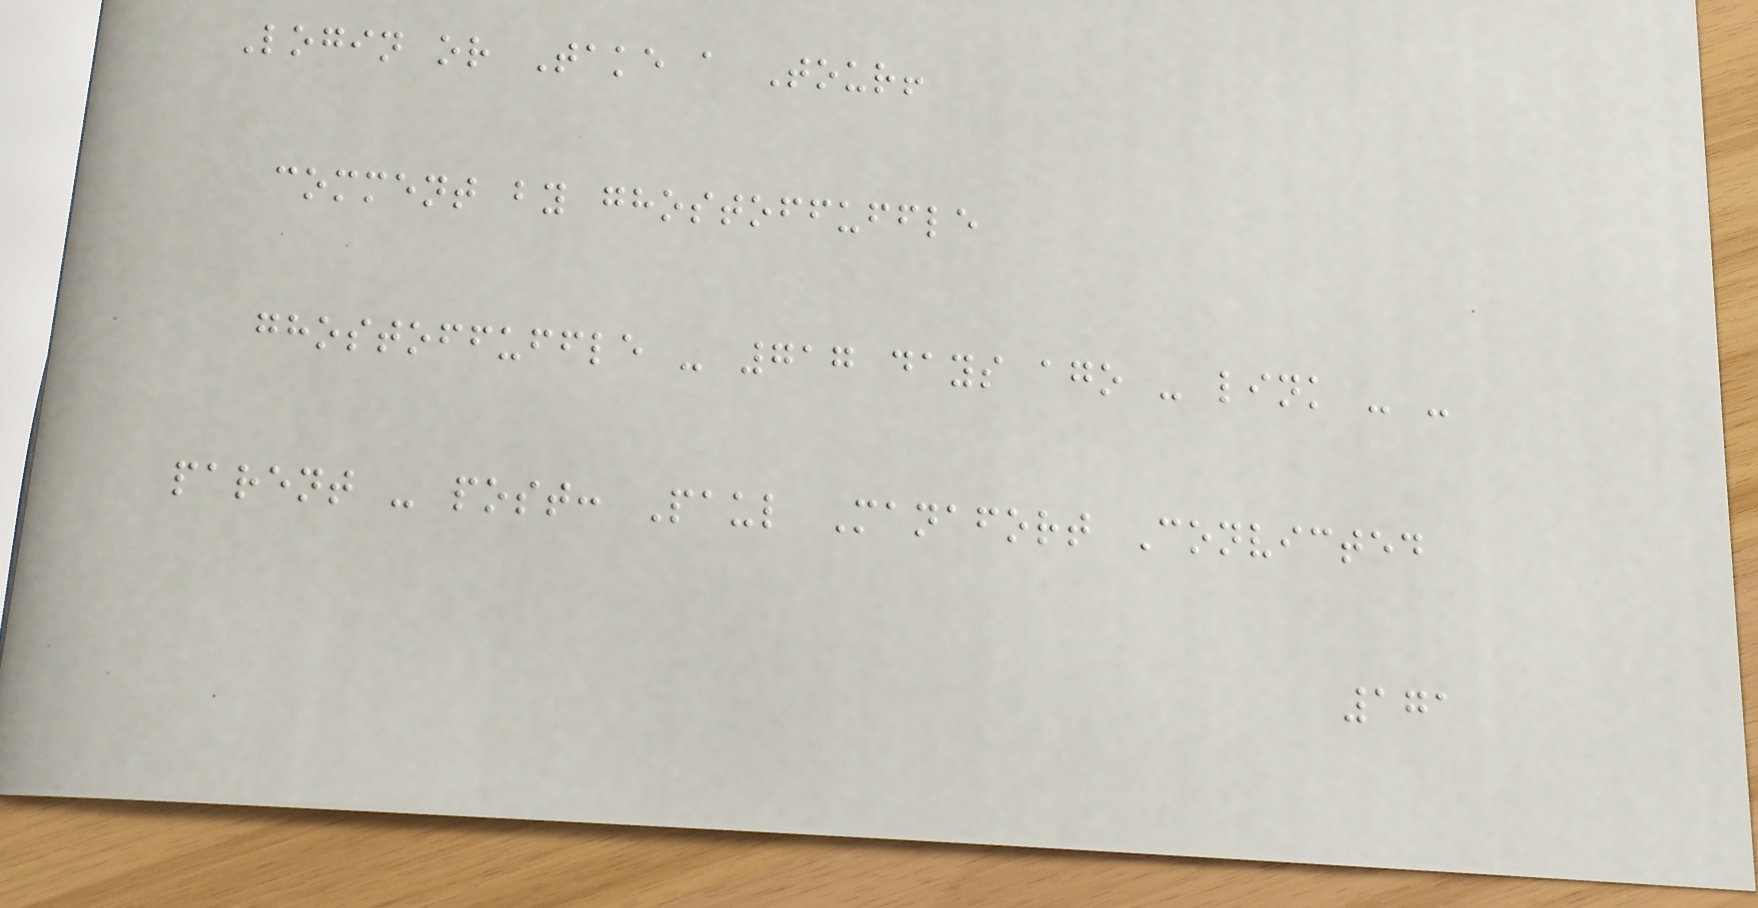Login or Take a Tour!
comment by ghostoffuffle
ghostoffuffle - 717 days ago - link - -
parent - post: Paul Manafort Convicted
171
